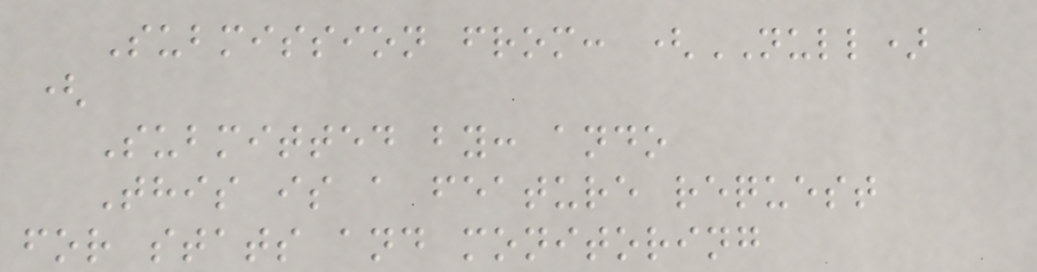Submission from: (NULL)
(
Submitted by: ando
This is a feature request
for stats and monitoring
